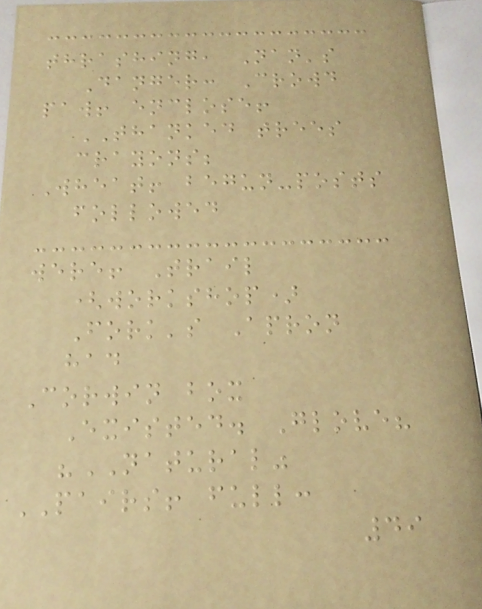thrashing, Nan's
Danger: Crowd
paw! enclose!
THANKED trees
crayons;
Wheat! begun-posts
followed
were! Trail
(workshop)
Fork's Apron
had
Corwin box
Existed. Glove?
"NATURAL"
PAIRS! full:
49
